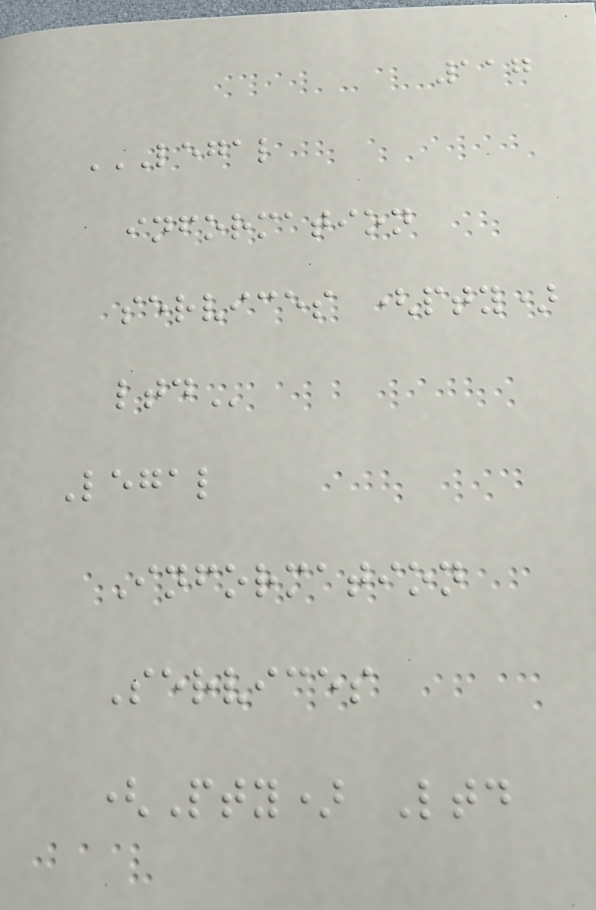117
LEGAL
INFORMATION
SERVICES (PTY)
LTD
Legal
Information
Services
(Pty) Ltd
